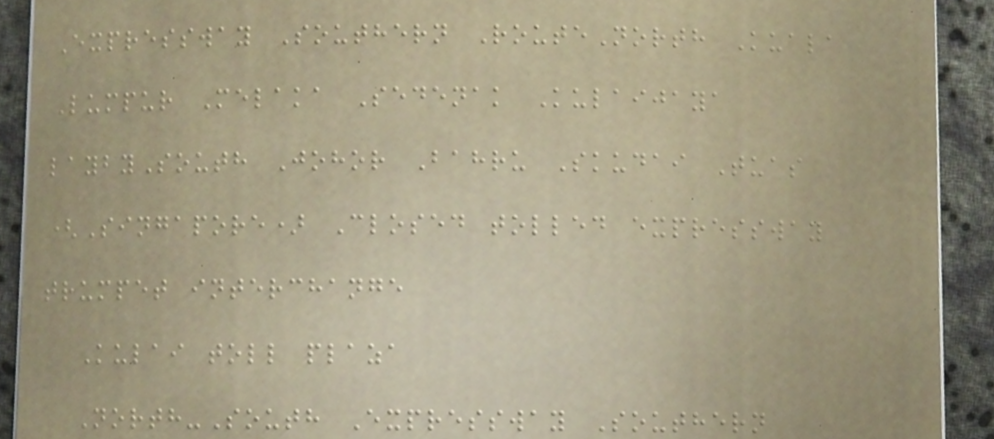Expressway Southern RouteNorth Kuala
Lumpur Melaka Sedenak Kulaijaya
laybySouth Johor Bahru Skudai Tuas
(Singapore) Closed tolled expressway
trumpet interchange
Kulai toll plaza
North-South Expressway Southern
